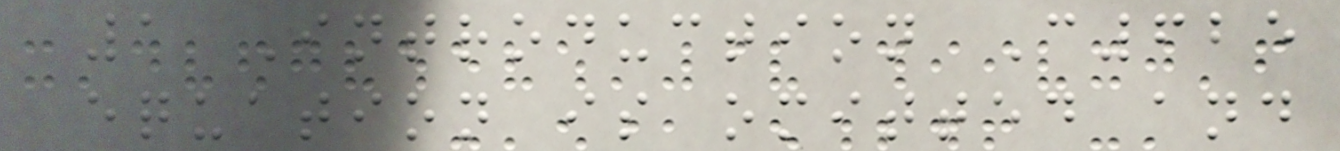1 Introduction C625
equation is omitted and
